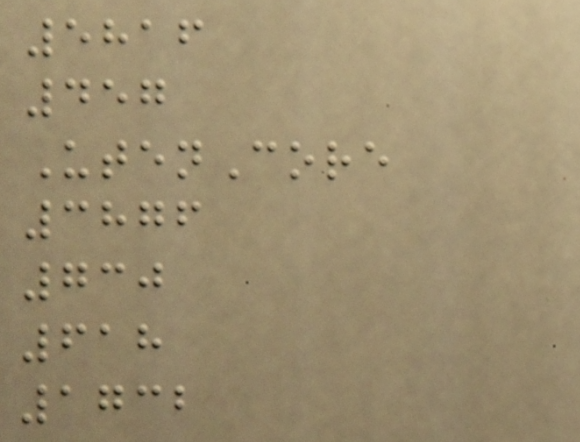5816
457
UtenCore
3876
730
618
1732
